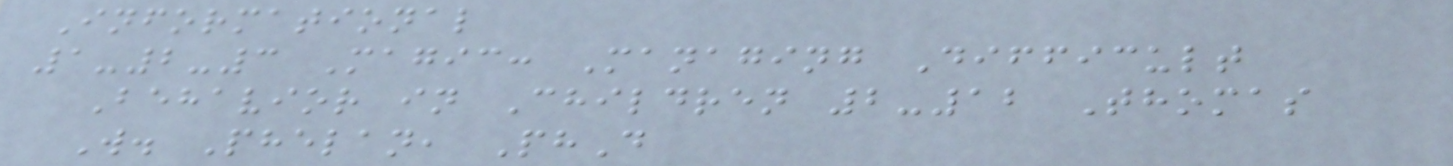Informational
1-2-3 Magic: Managing Difficult
Behavior in Children 2-12 Thomas
W. Phelan, PhD
